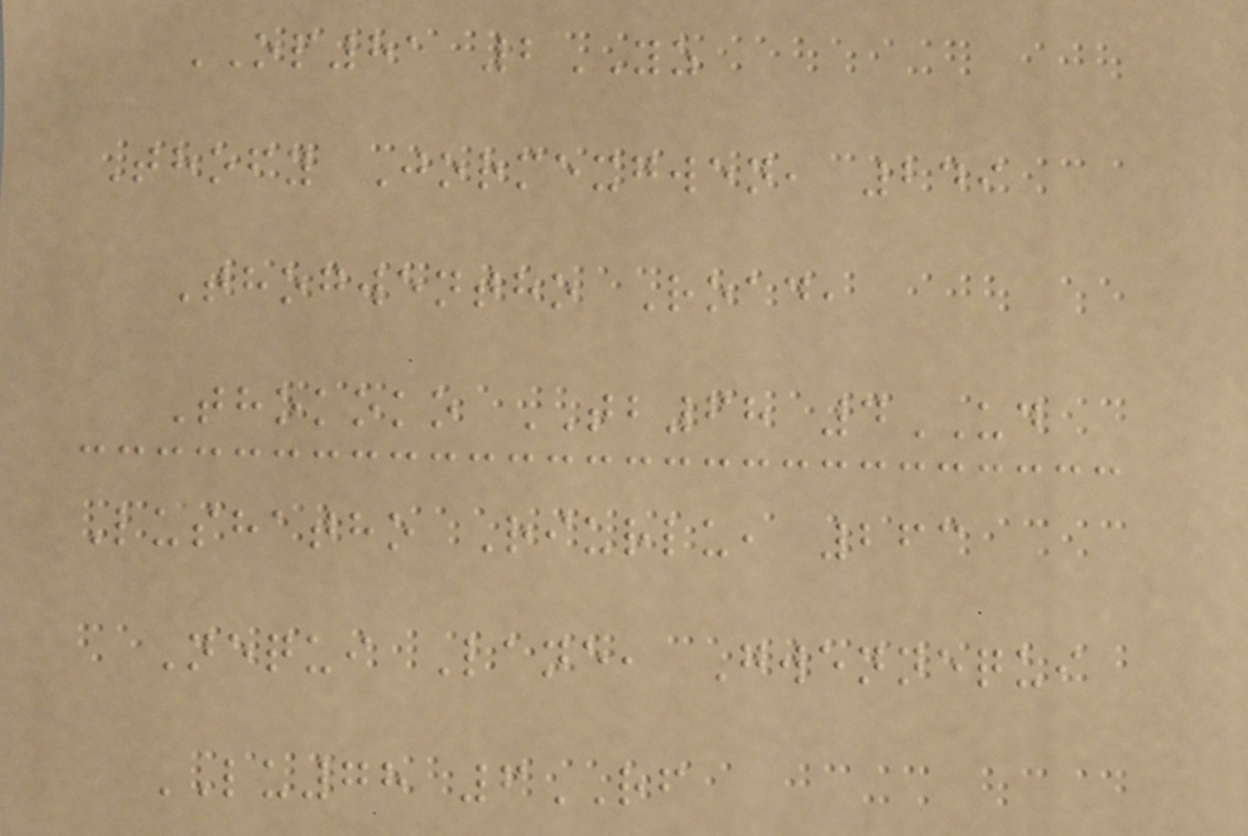OP81 2YZ
Thofy Jormexgwen, 249
Thogwentho Road,
Thokoko TB68 4UD
Lushatho Riurlu, 263
Nequi Lane, Gwennequi
LU78 6RF
